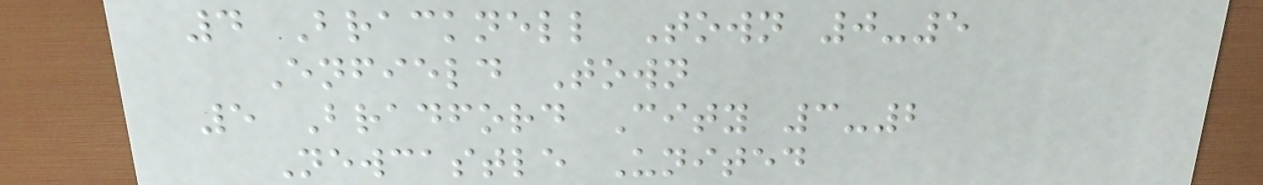4 Bracknell Town 0-5
Enfield Town
5 Bradford City 3-2
Newcastle United
